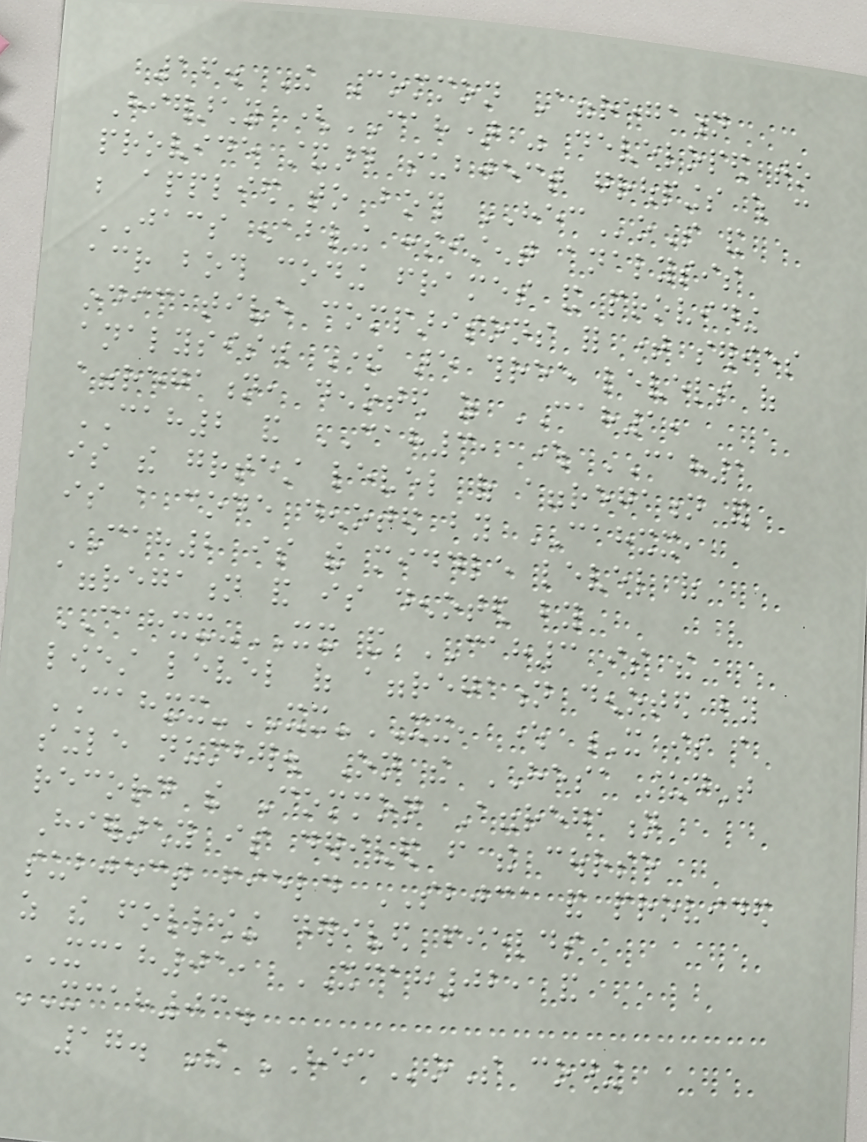16. The Common Aggregation
Hierarchy (CAH) was developed to
provide standard subject groupings which can
be applied to both HECoS and
JACS enabling consistent analysis
across both coding frames and providing
indicative comparisons for time series
analysis. There are three levels of
aggregation, denoted as CAH1,
CAH2 and CAH3, where CAH1
is the greatest level of aggregation and
is a code denoted by CAHXX,
CAH2 is the middle level of
aggregation and is denoted by
CAHXX-XX and CAH3 is the
lowest level of aggregation denoted by
CAHXX-XX-XX, where X is a
single number. On the HESA student
record the Common Aggregation
Hierarchy is derived from the course
subject field SBJCA and provided
as the following derived fields
XCAH01, XCAH02, and
XCAH03.
17. The HECoS coding
